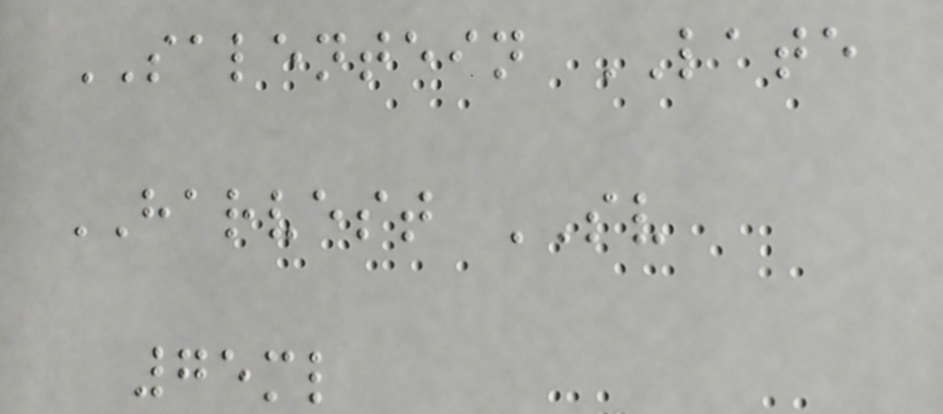SALENTEIN LATE
HARVEST SV
75ml
